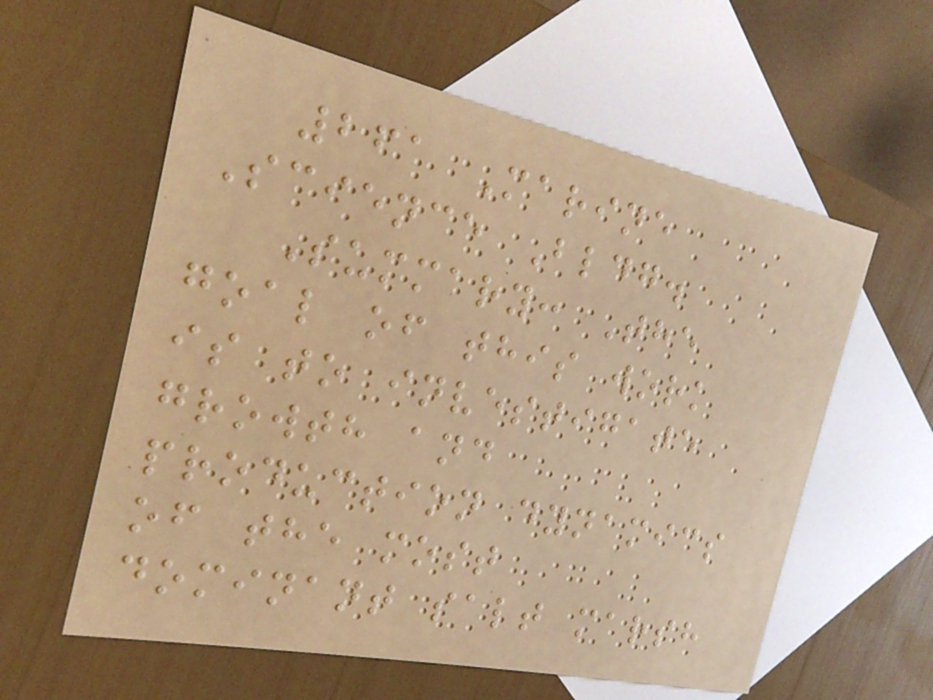261 Marine
Science Bldg.
Summary: The
goal of this work
is to investigate
growth and
production dynamics
of the most
dominant salt marsh
